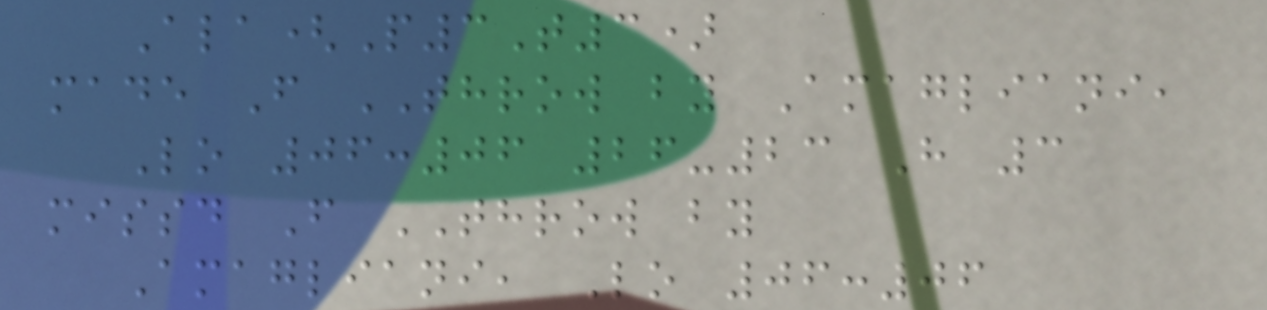Ala(P3T3)
made F THROW by Amagliani,
Lo 06:06 26-23 H 3
missd F THROW by
Amagliani, Lo 06:06
